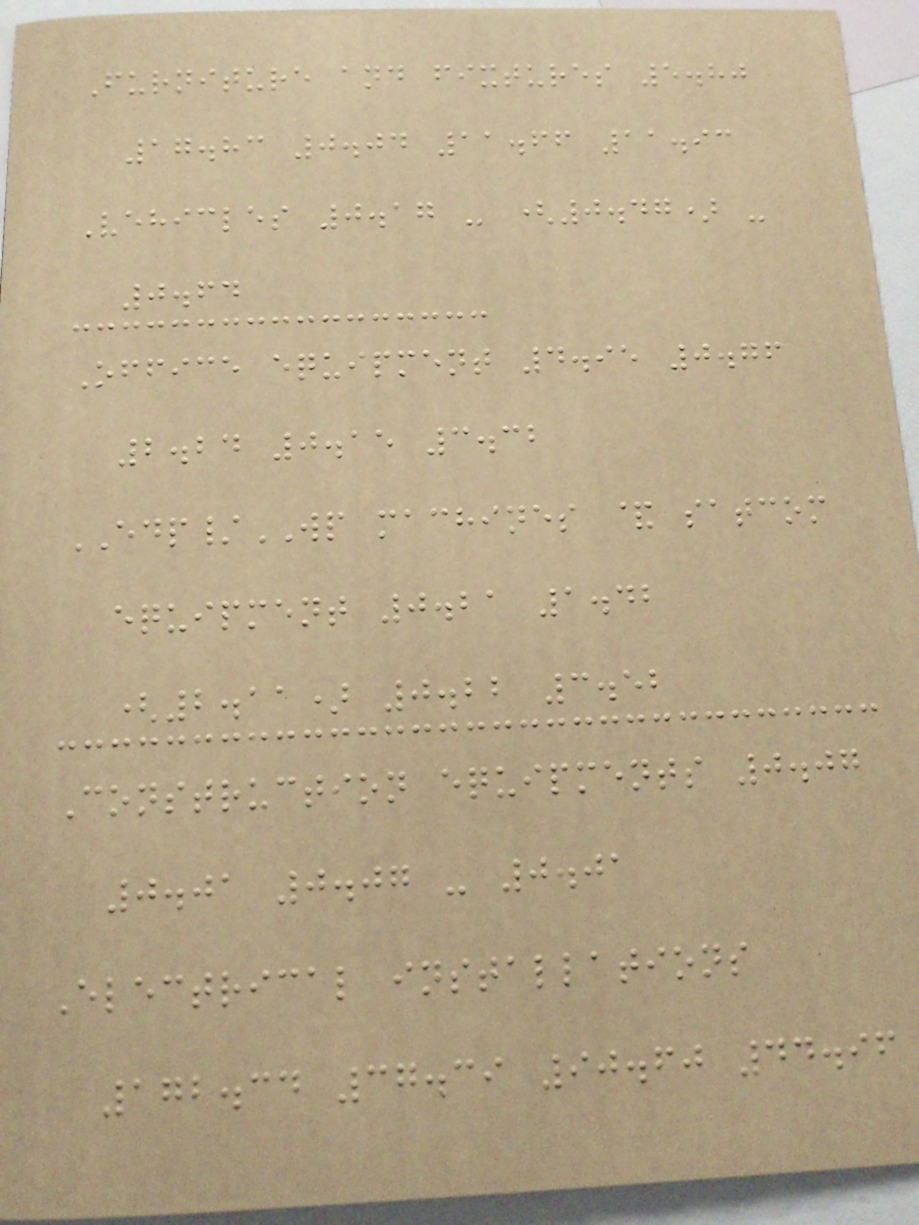Furniture and fixtures 5.80
17.83 0.04 11.66 11.93
Vehicles 0.17 - (0.47) -
0.64
Office equipment 4.95 0.76
2.24 0.15 3.32
EDP/WP machines & satcom
equipment 0.21 1.42
(2.11) 0.22 3.52
Construction equipments 0.07
0.01 0.07 - 0.01
Electrical installations
172.34 37.39 90.60 44.96
